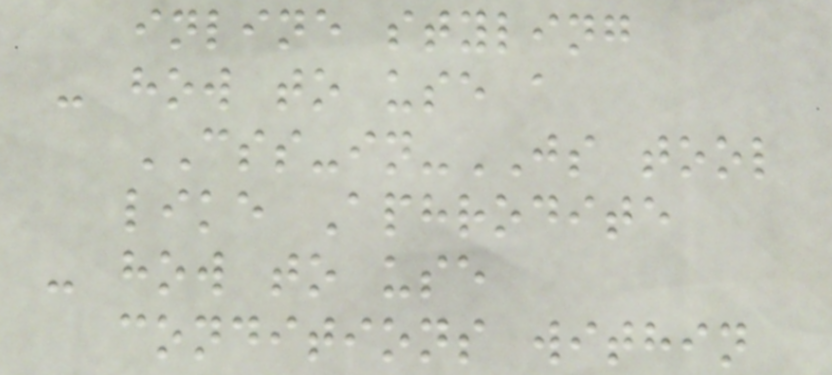inline styling
- how to use a
CSS-in-JS tool
like Aphrodite
- how to use
conditions within
